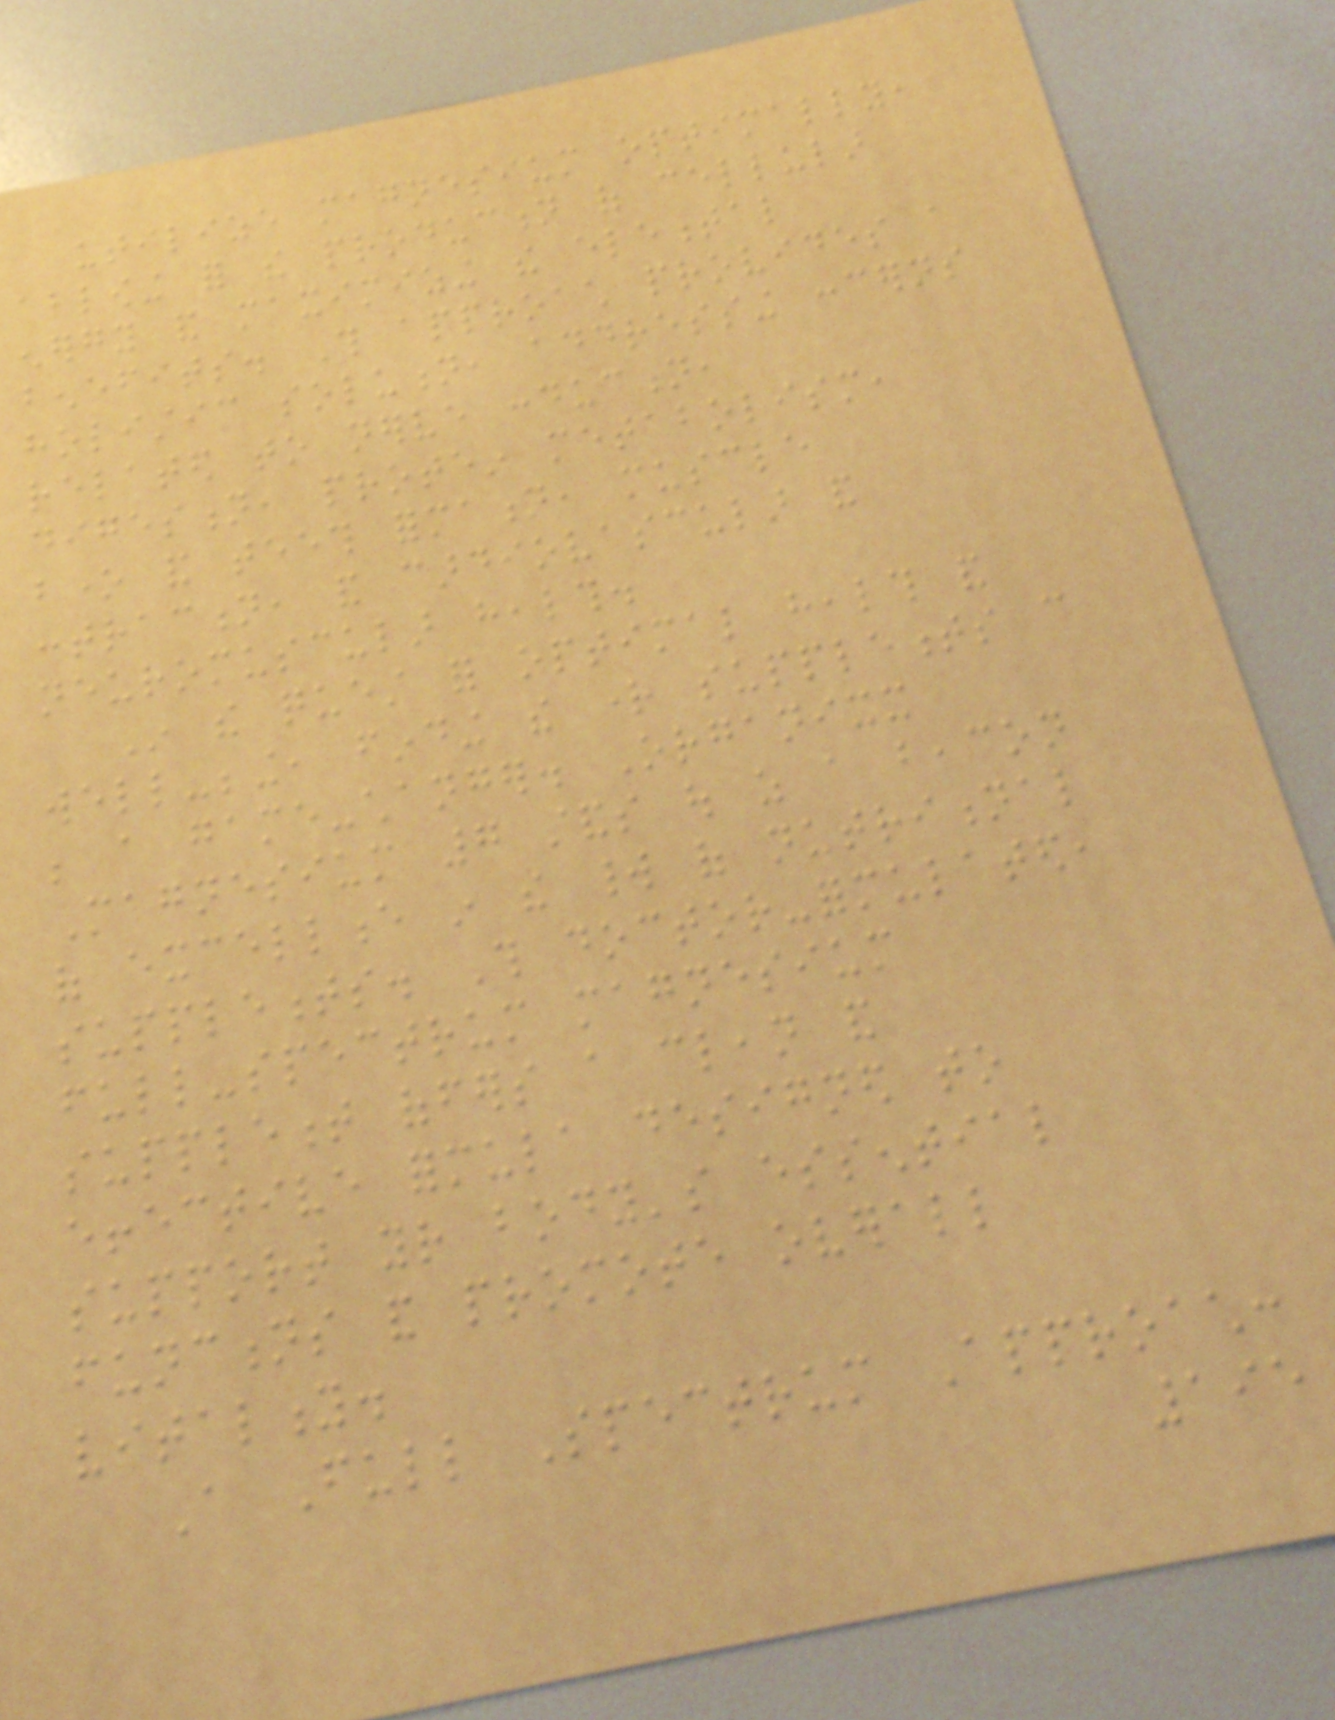utilize magnesium optimally,
allowing for the production of cellular
energy and maximizing the elemental
benefits. This approach provides a
holistic solution, addressing concerns
related to nerve conduction,
digestion, protein metabolism,
bone and teeth formation, muscle
contraction, and cardiovascular and
neuromuscular health.
In the quest for optimal health and
well-being, finding the right supplements can
be a game-changer. Organixx
Magnesium 7 stands out as a beacon
of excellence in the world of nutritional
supplements. This doctor-formulated,
full-spectrum magnesium
supplement offers a clean and
effective formula designed to
support your body's essential
functions and promote overall
vitality.
A Full Spectrum Approach:
195
